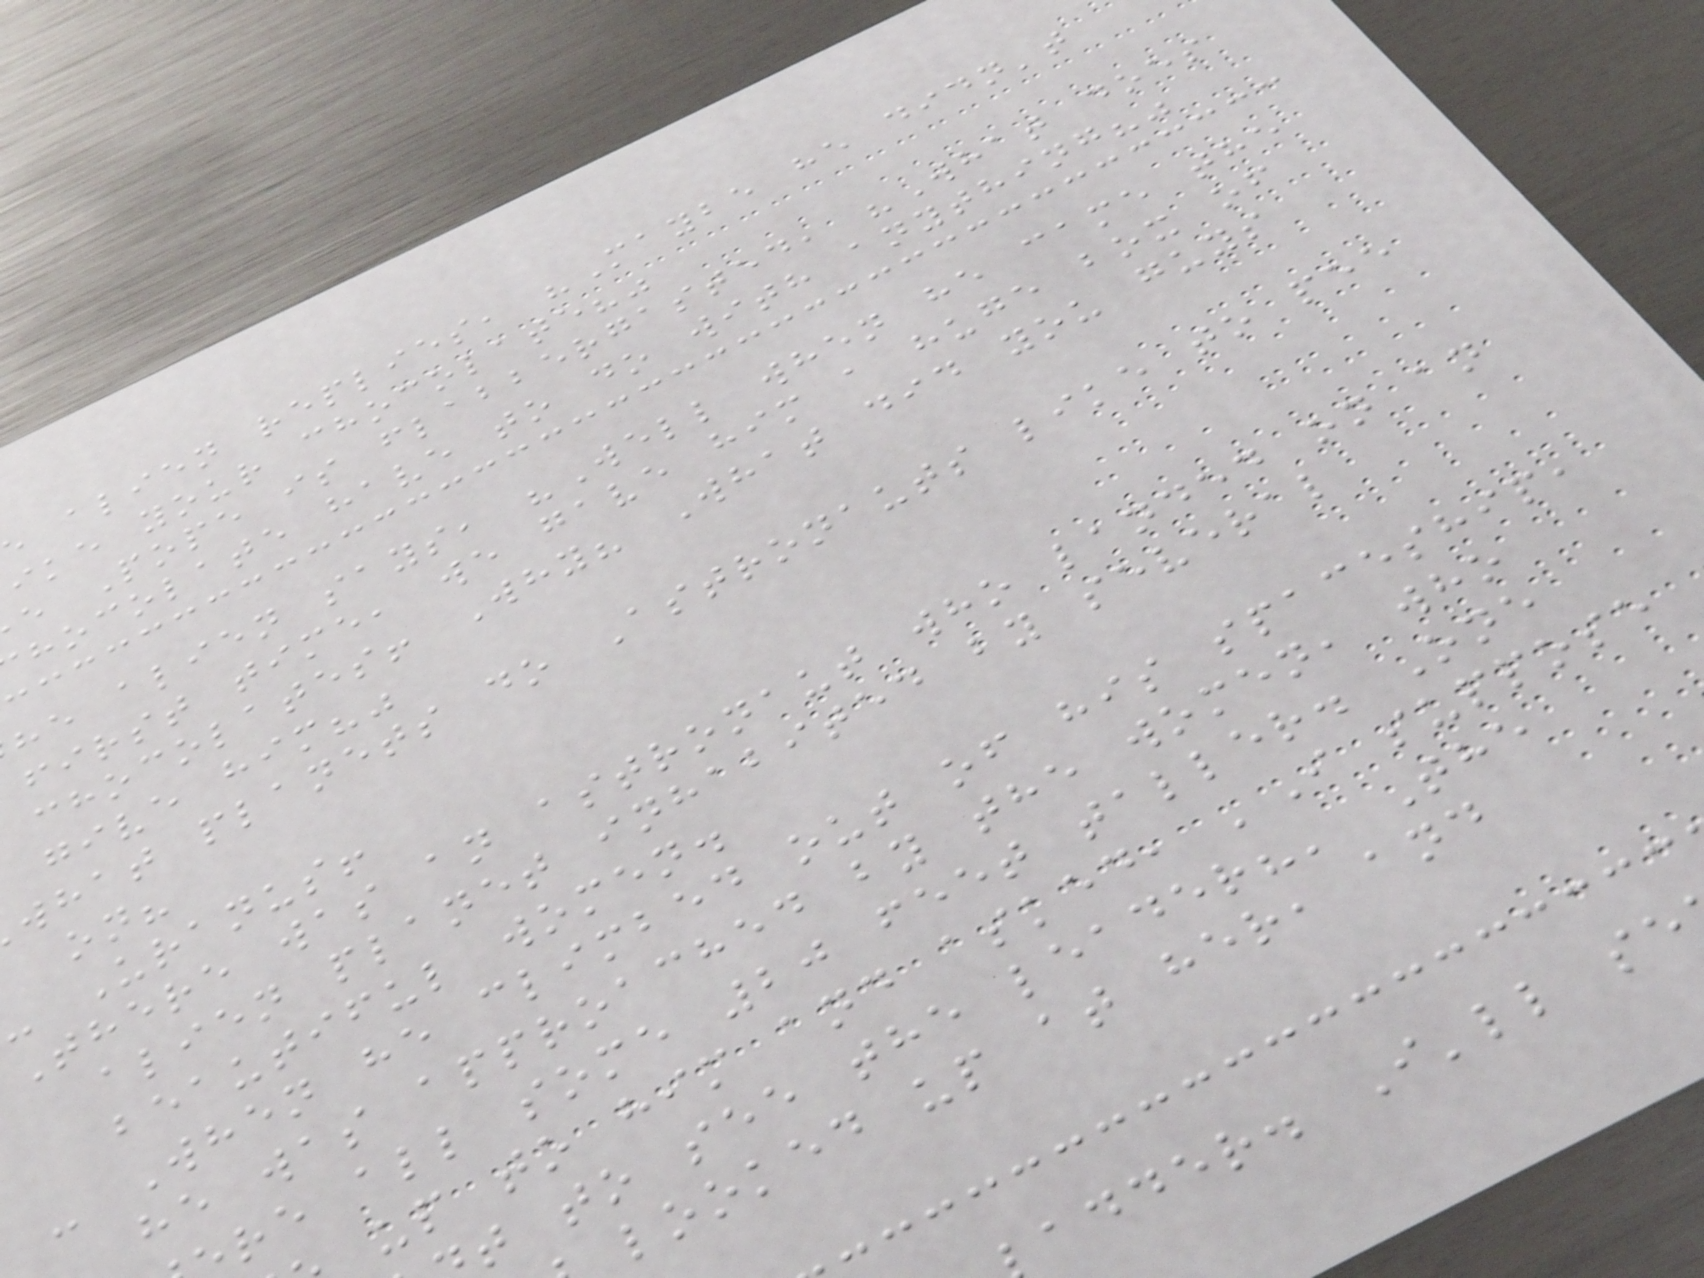alien replies, "Maybe he didn't
ike your chocolate?"
e Pope is flabbergasted, "What does
hocolate have to do with anything?"
he alien says, "Well when he came the
first time, we gave him a huge box of
chocolates! Why? What did you guys
give him?"
what planets do Astronauts like to pee
on?
- Uranus!
There was an astronaut who landed on an
alien planet inhabited by several
beautiful women.
- When he climbed out of his spaceship,
he was approached by the women, who
re all some 20 feet taller. One
up to him and asked, 'I suppose
t to see the leader?' The
looked up at her, and
adder. I'll se
